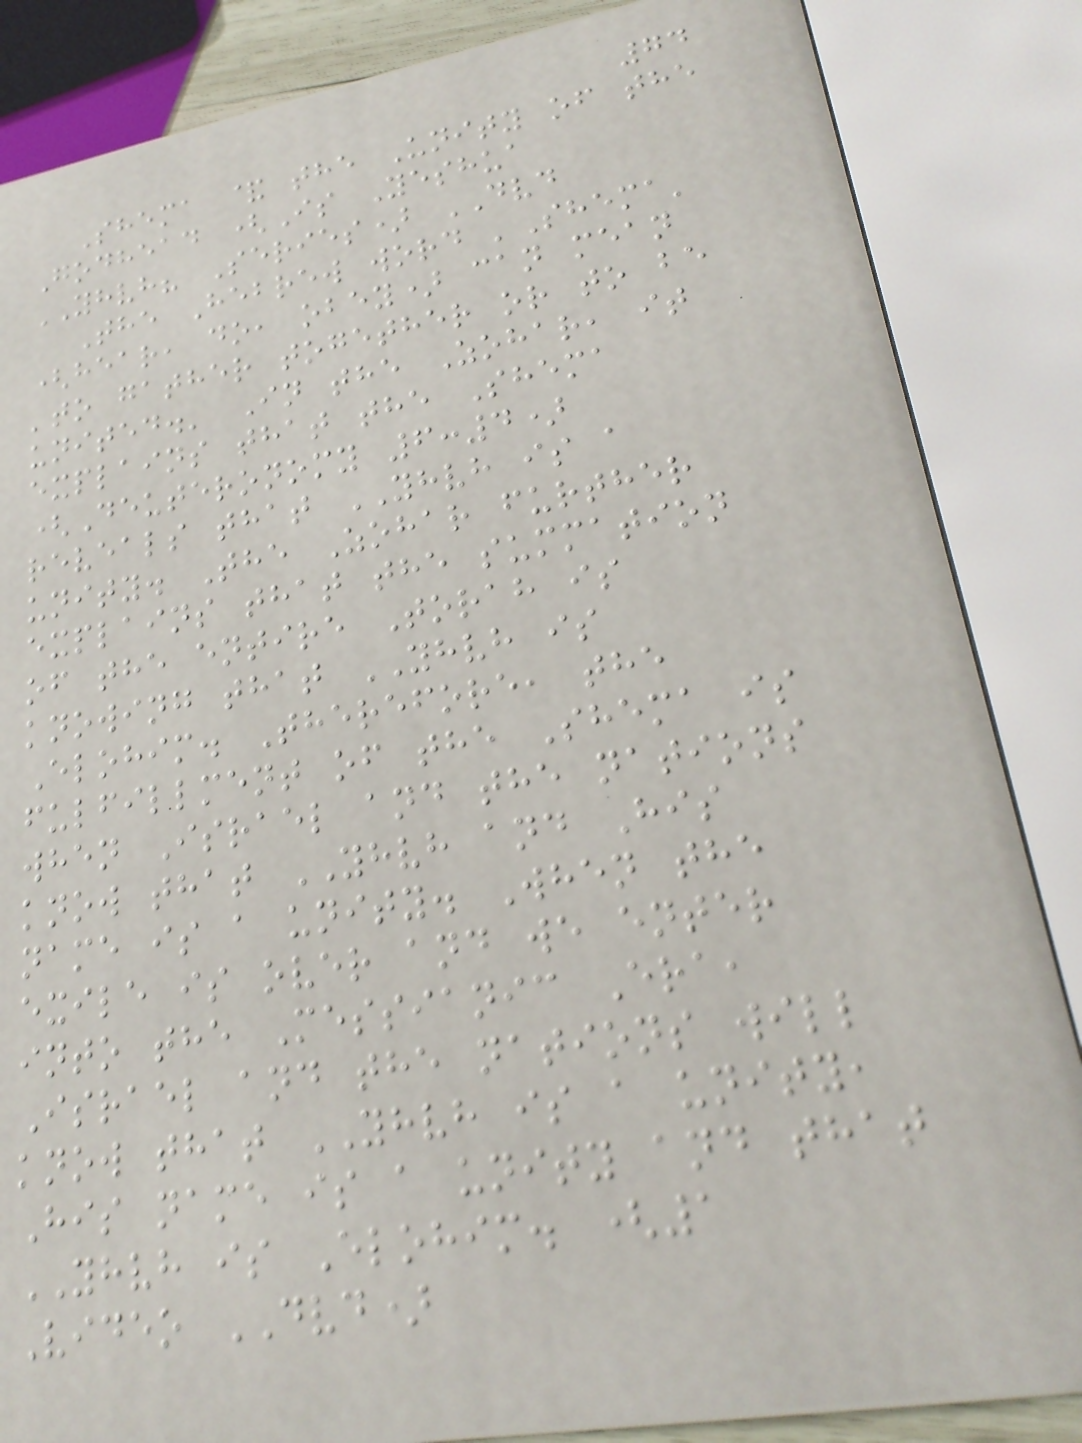74
Shema & the Unity of the
Godhead (Is Yeshua
YHVH? Series) DVD
The Hebrew word 'Shema'
(hear, do, obey) can mean
'to gather together or to be
united.' In the Zohar, it
explains that the Shema
(Deuteronomy 6:4)
reveals that YHVH is a
unity. The Zohar further
explains that the summation
of the entire Torah is
knowing that YHVH is
Elohim. Therefore, the
fulfillment of the Shema is
when Israel and the nations
know that YHVH and His
name is a unity. When the
exile is over and we enter
into the Messianic Era,
Israel and the nations will
know that YHVH is a unity,
His name is a unity and that
YHVH is Elohim. (1
Video DVD)
